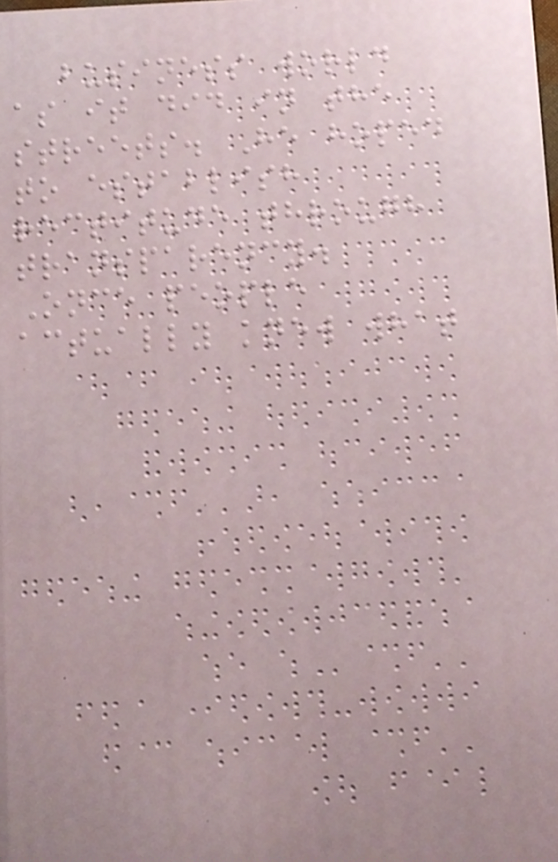business world
as it did in the
streets. He hoped
to establish
rectitude through
transparency.
Once people
actually knew what
